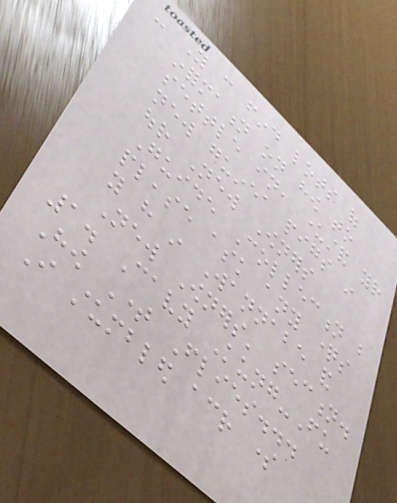- You can find lots of
information on how to
settle in, understand your
new guinea pigs in
our New Owners
Guide Collection but
please ask any questions
you have in Wannabe and
New Owners' section.
1. Cavy Kung-Fu
How Time Flies...
I stumbled across some
